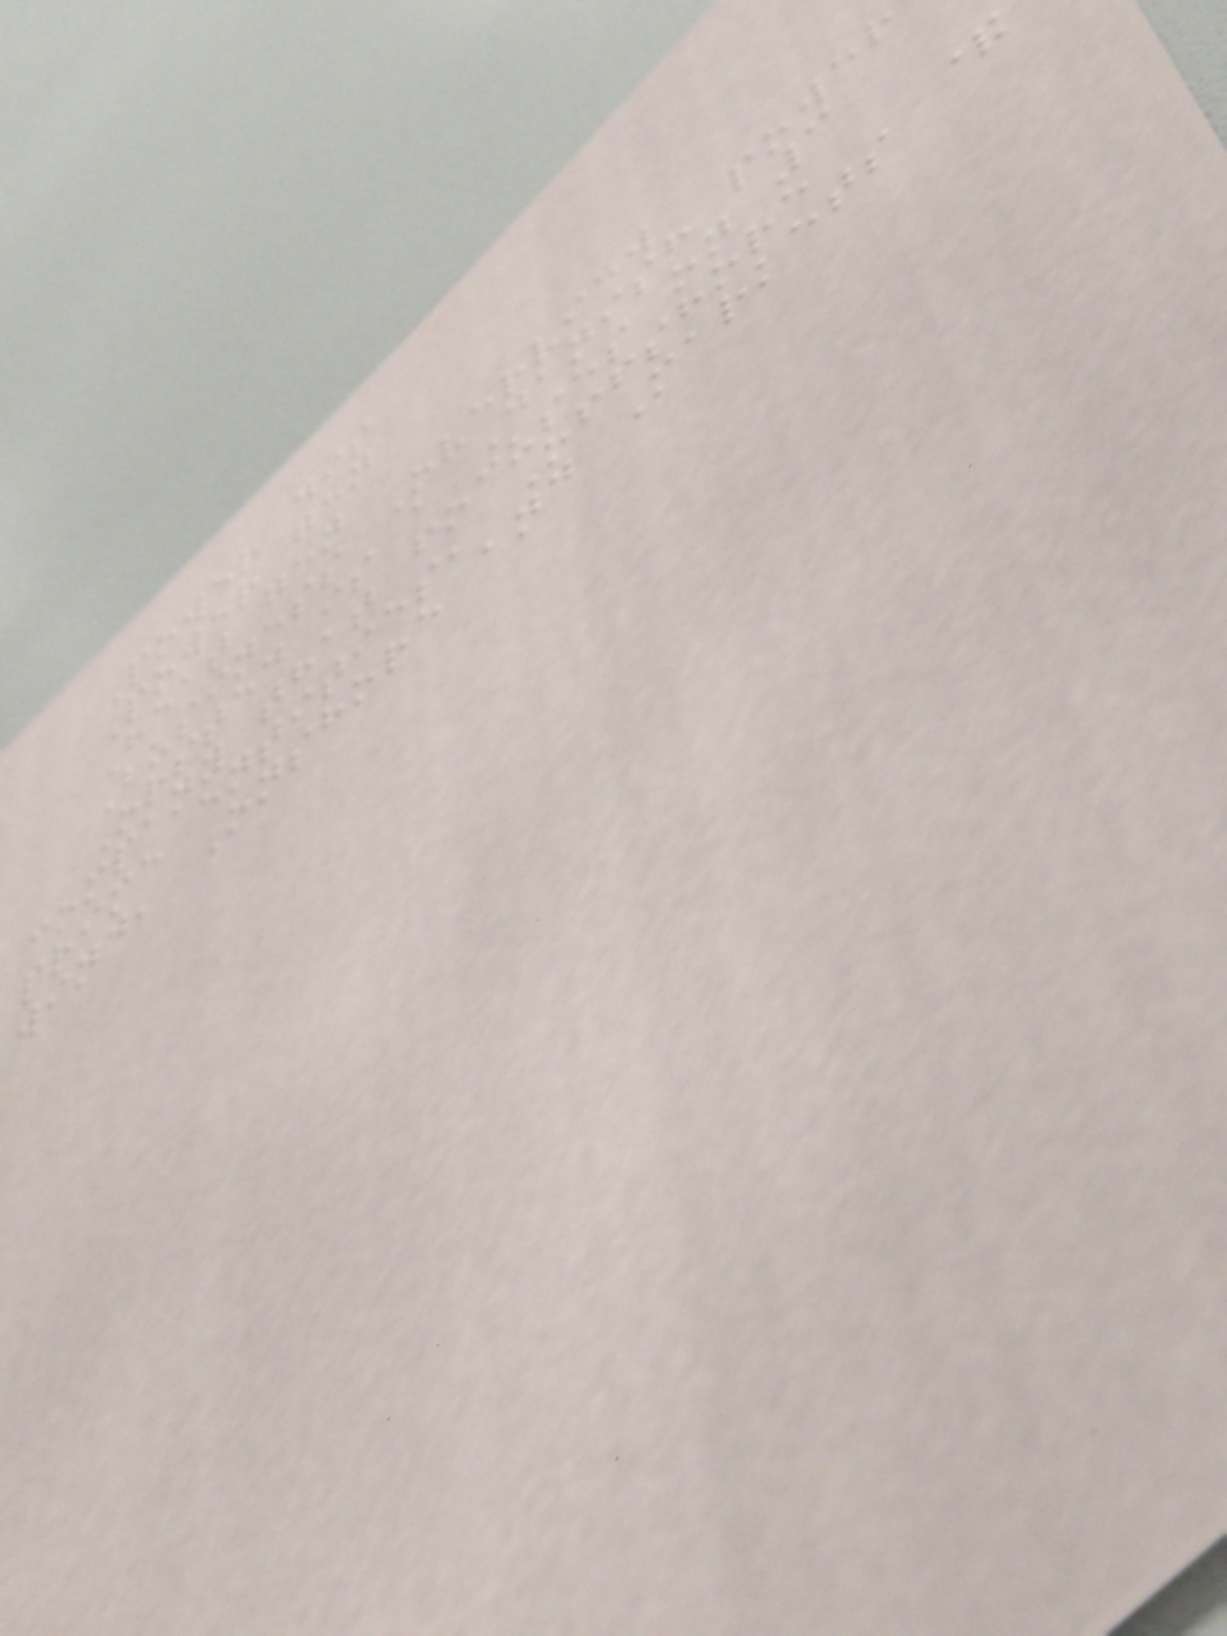Power dis
Power gen
Heat gen
Business Overview
Orsted is a Danish power
company that focuses on 3
prime entities, Offshore
wind, Onshore and Markets &
